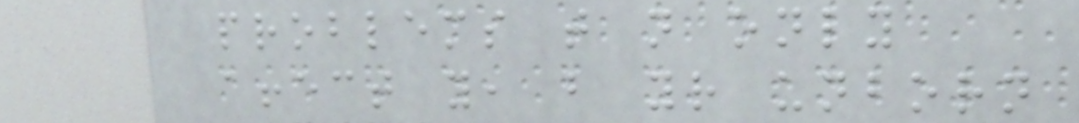problems that not only
affect you, but your unborn
